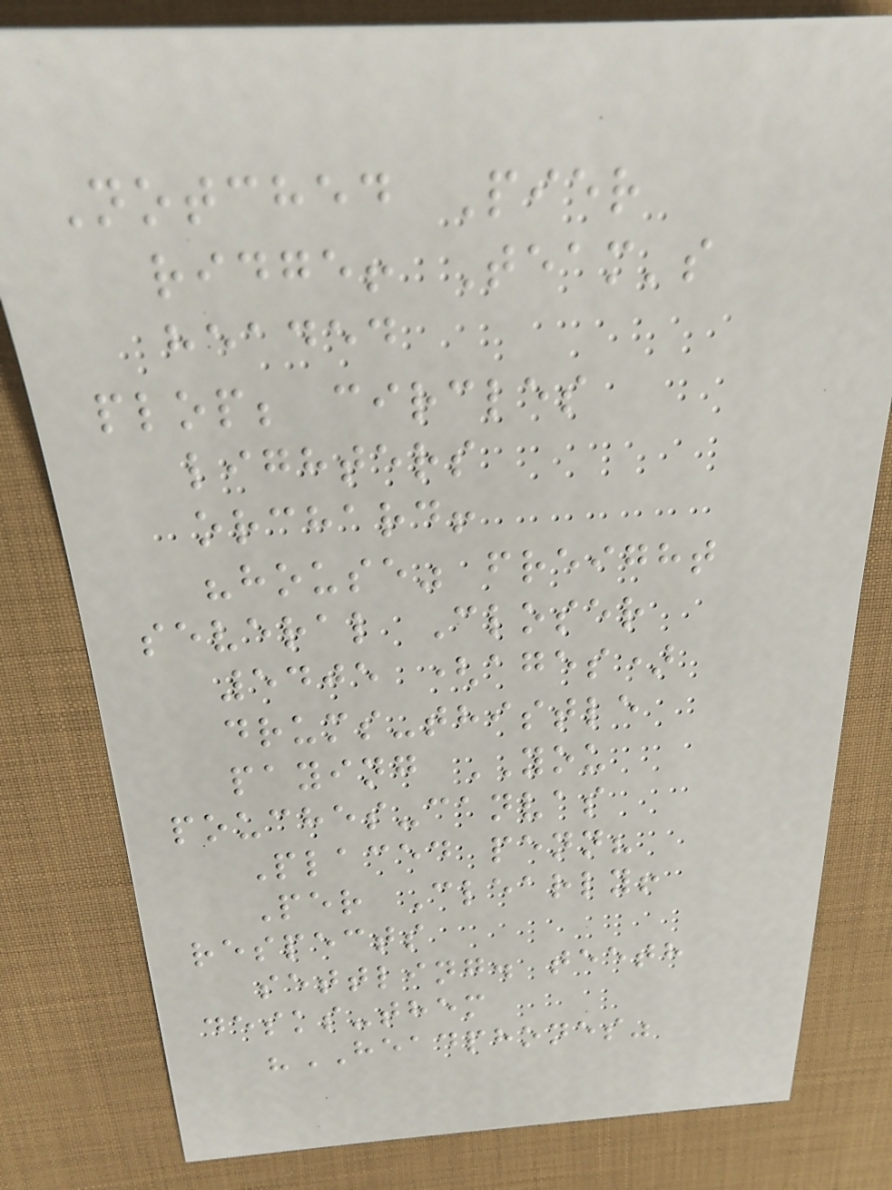Notched Pier
ridge! Team's
headed
plop; circles
lighters
orchard!
"house" freight
several Closer
5405 (ages)
drums-thistle
paying YOU
pouches-canvas
Placed penn?
Per Clearly!
respects
settling. teeth
desks-them
"HEADPHONES"
